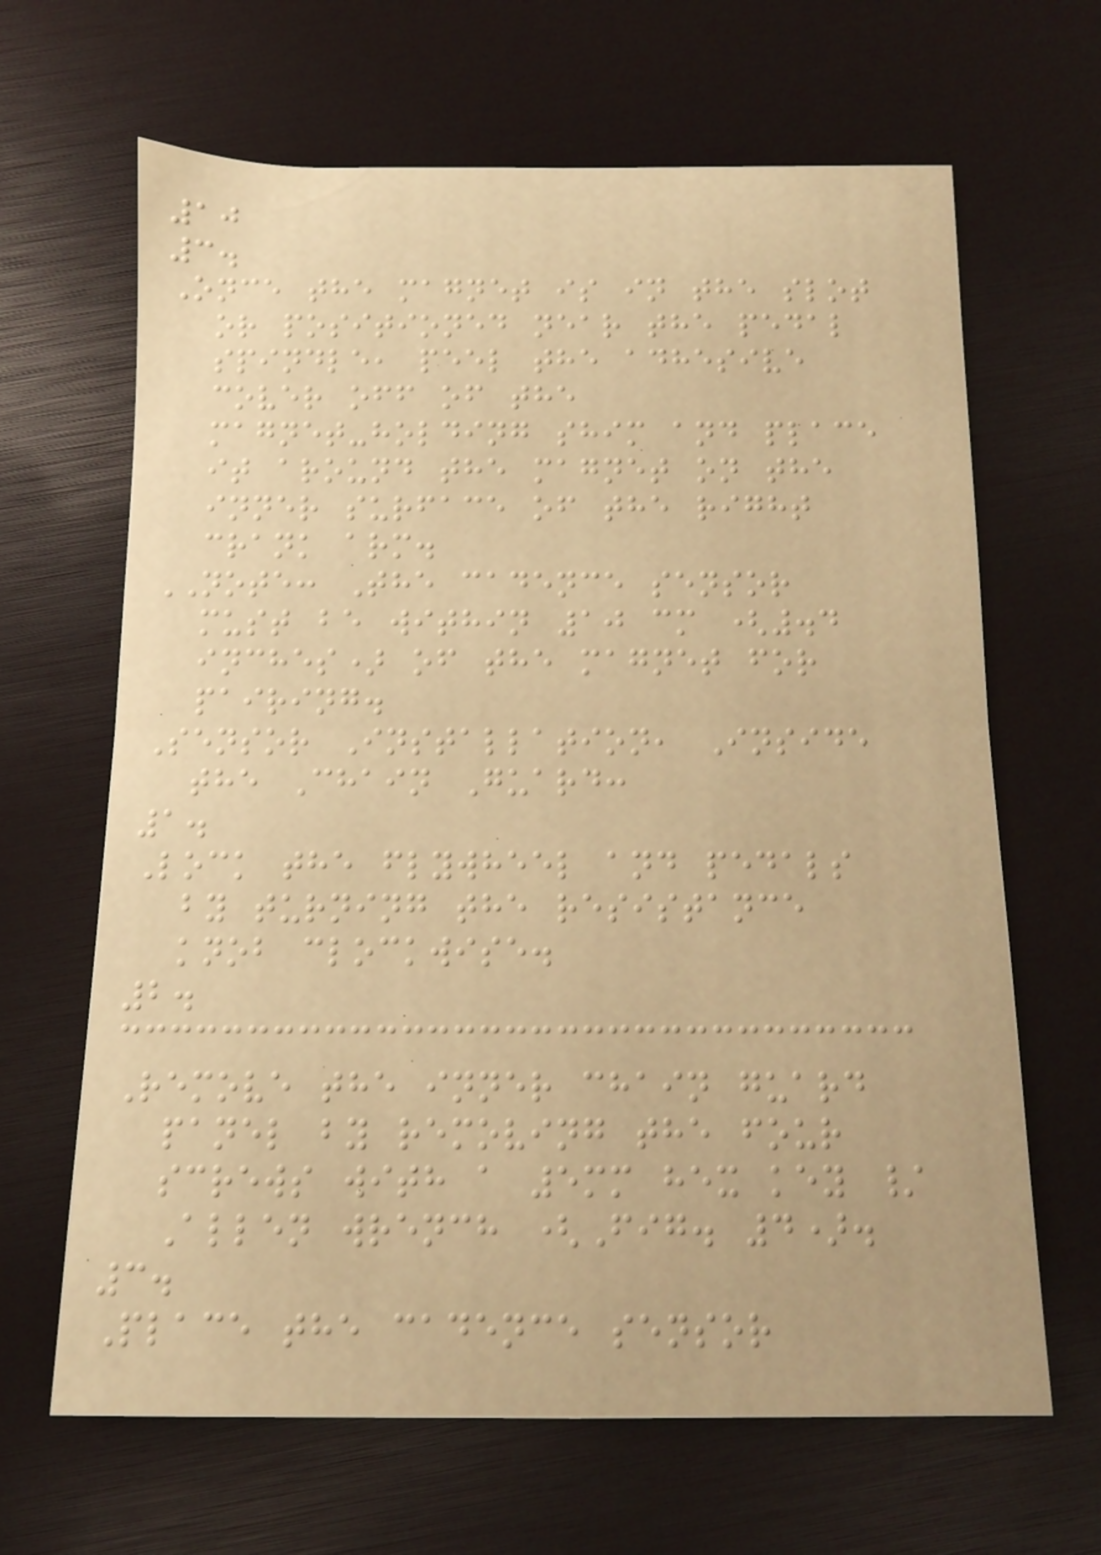10
3.
Once the magnet is in the slot
or positioned near the pedal
spindle, peel the adhesive
cover off of the
magnet-holding shim and place
it around the magnet on the
inner surface of the right
crank arm.
NOTE: The cadence sensor
must be within 10 cm (.4
inches) of the magnet for
pairing.
Sensor Installation, Inside
the Chain Guard:
1.
Lock the flywheel and pedals
by turning the resistance
knob clockwise.
2.
Remove the inner chain guard
panel by removing the four
screws with a 5mm hex key /
Allen wrench (Fig. 4).
3.
Place the cadence sensor
